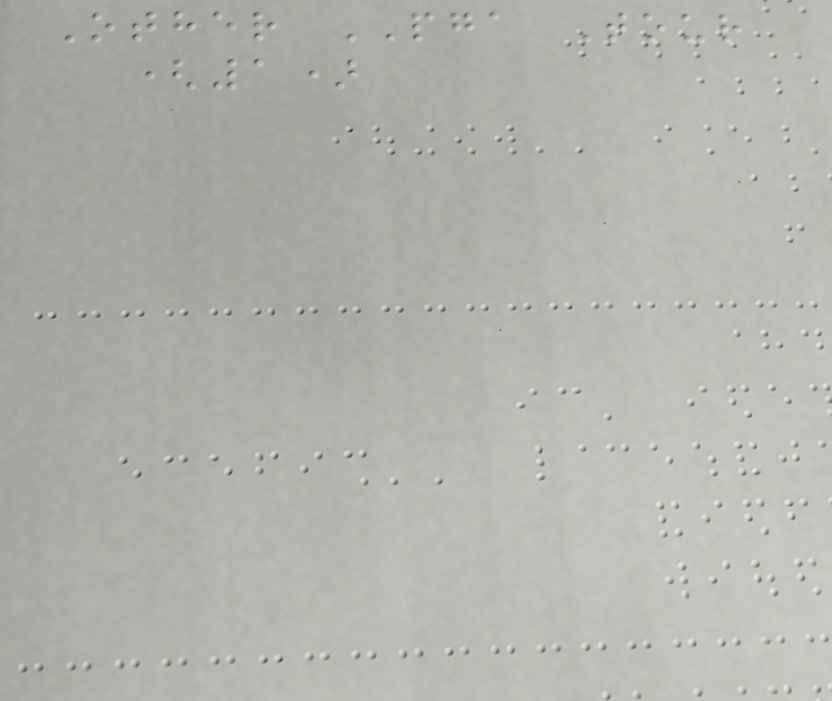Other PGA Tour
(1)
